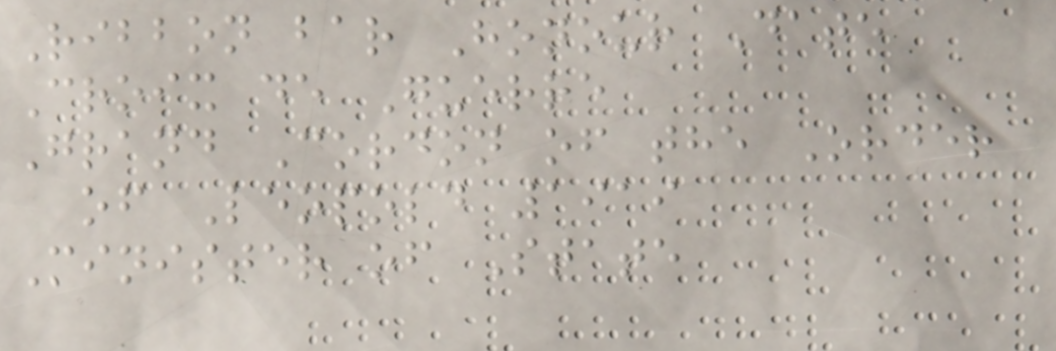Ribbon bar Honour Date
Croix de Guerre
Grand Cordon of the Order
of Leopold 1919
Minister of State
